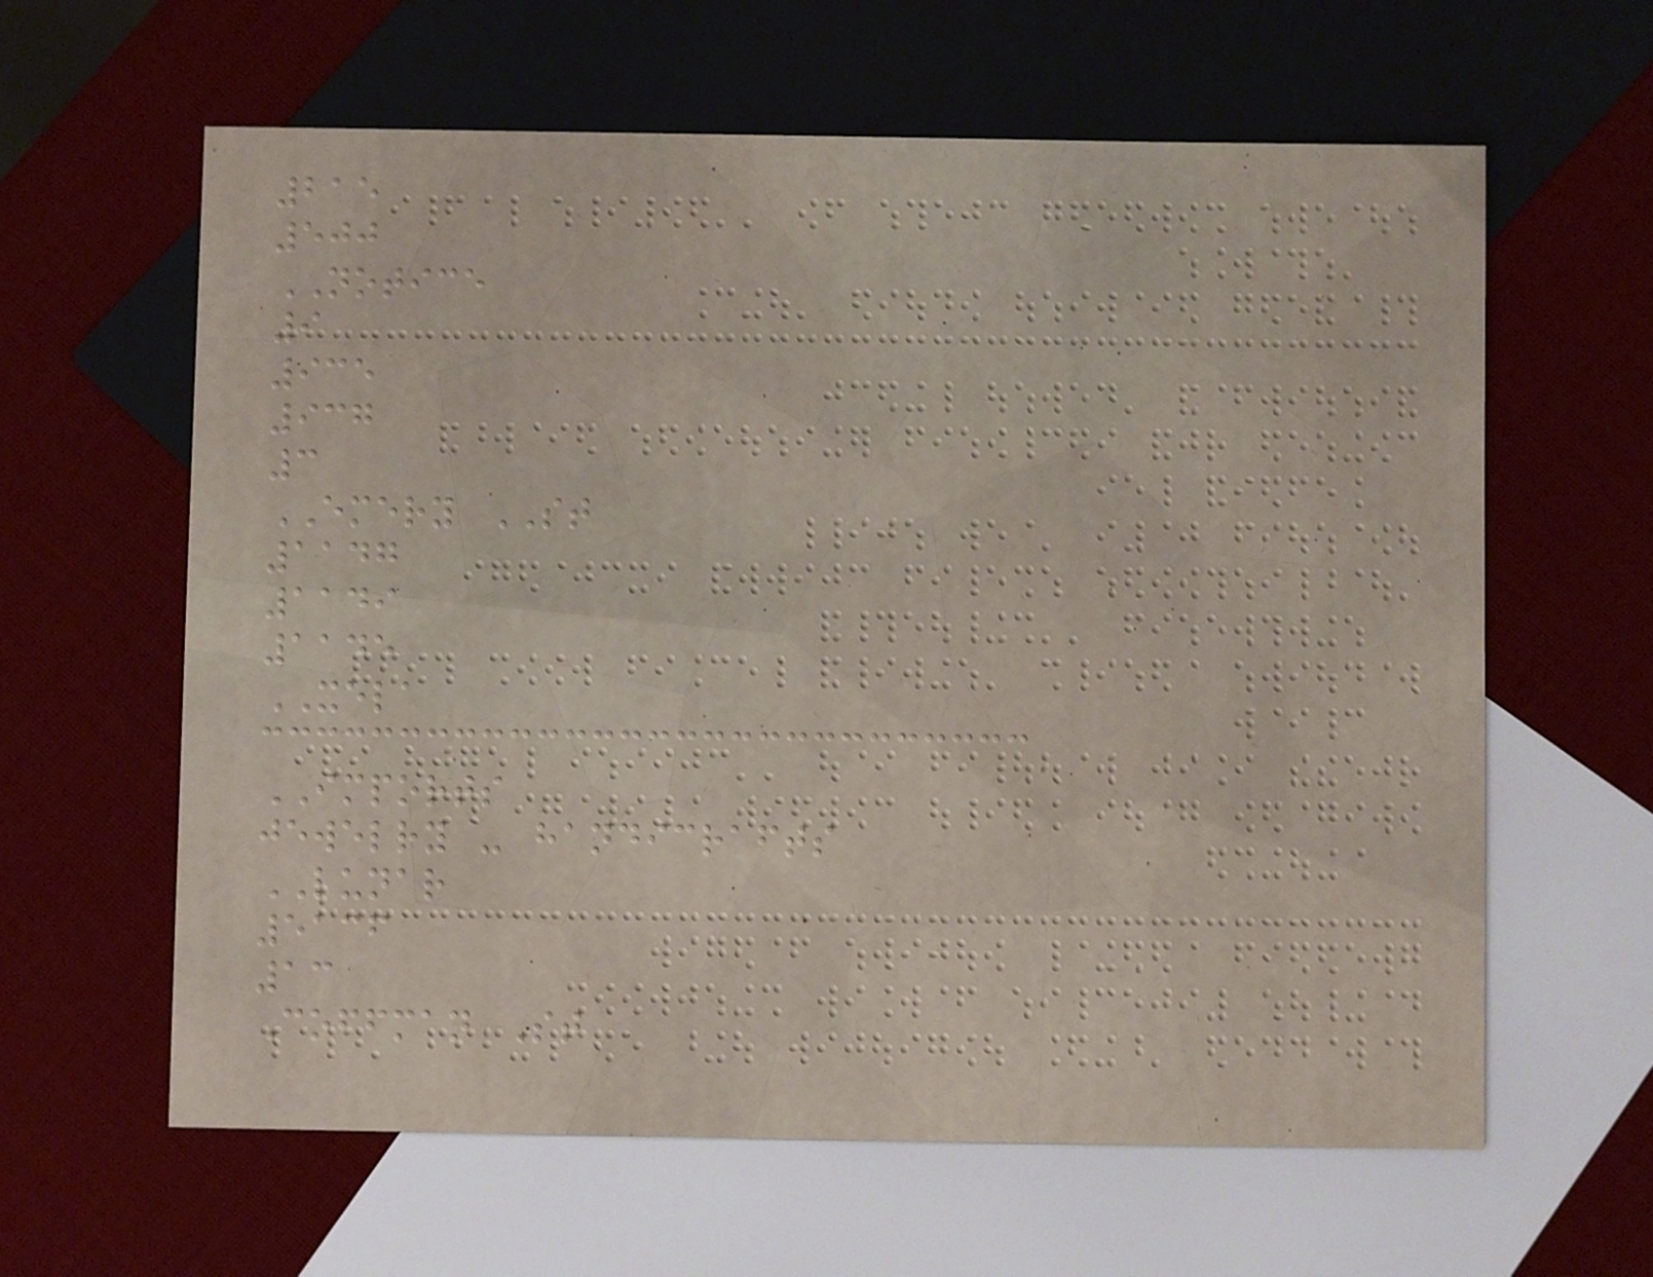215
500
NOTICE
9
935
937
3
EMERY ST
1147
1149
1145
XELA
IMPORTS
jewelry - handicrafts
LUNAR
5136
13
Coffman St
